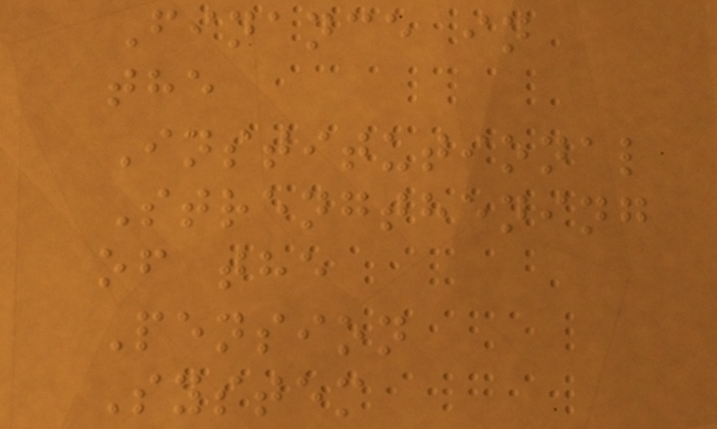Finance in
the
Institutional
Strengthening
of the
Pension
System
